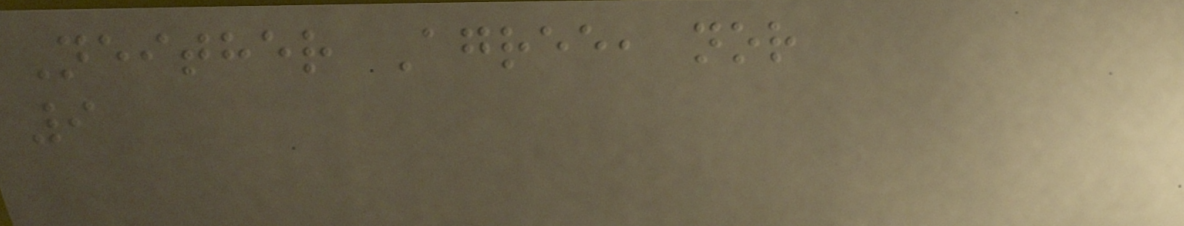Neither Agree, nor
9
